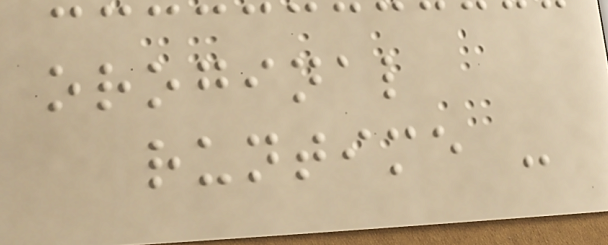oroginal
runtime -
